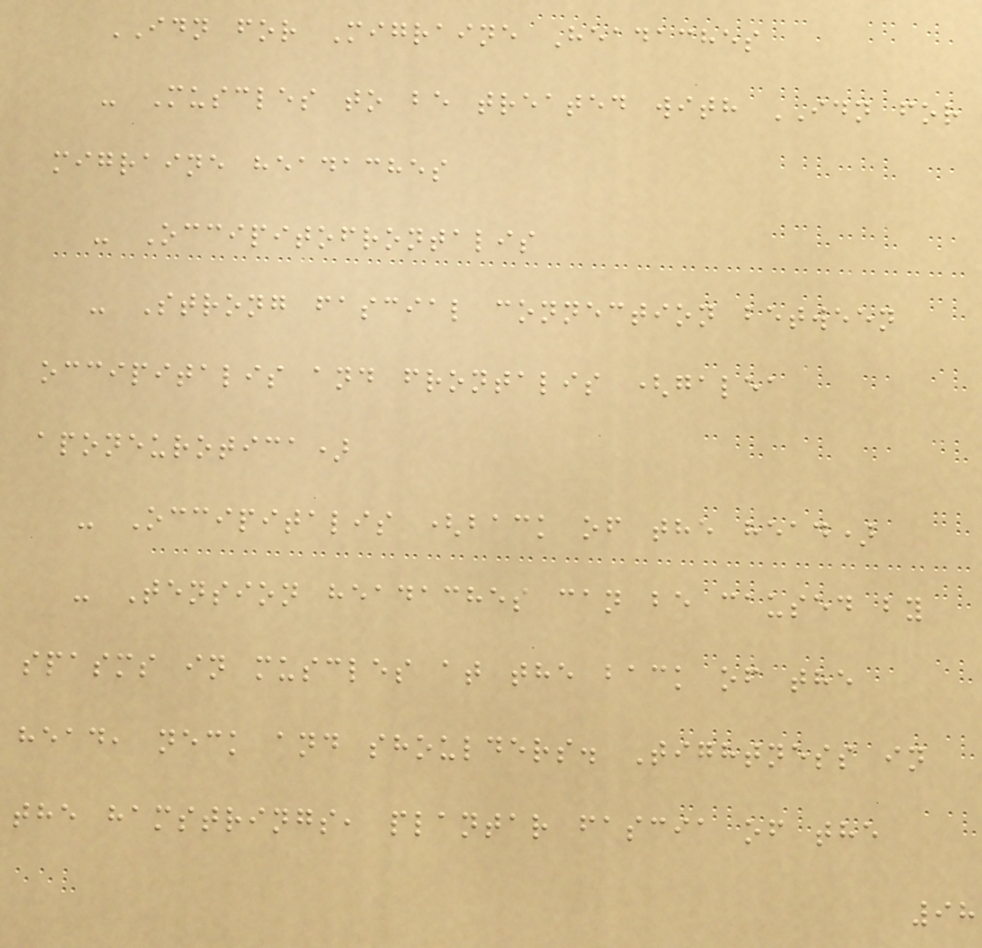IDN for Migraine Headaches
- Muscles to be treated with IDN for
migraine headaches
- Occipitofrontalis
- Strong fascial connection between
occipitalis and frontalis (galea
aponeurotica)
- Occipitalis (back of the head)
- Tension headaches can be caused by
spasms in muscles at the back of the
head, neck and shoulders. Tightness in
the hamstrings, plantar fascia of the
98
